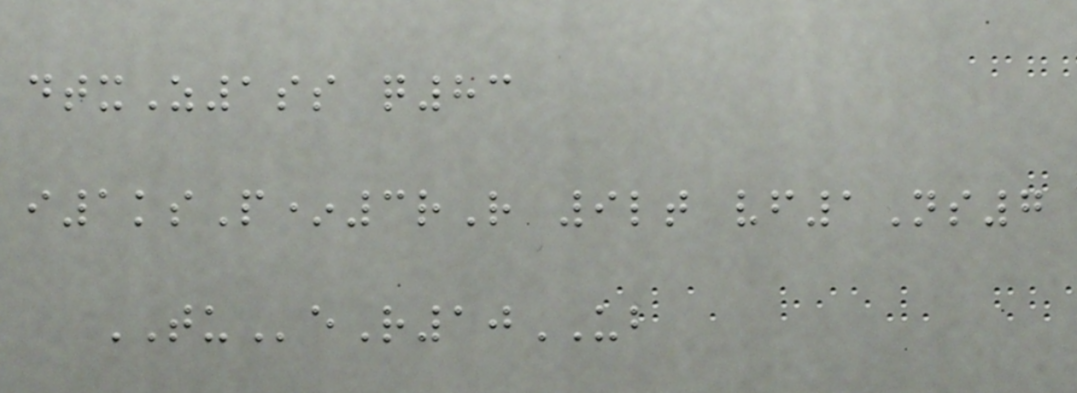dtxZ1ss q83
i1ksP*3rR 9lt vf1Ns7
TUeR10UB
